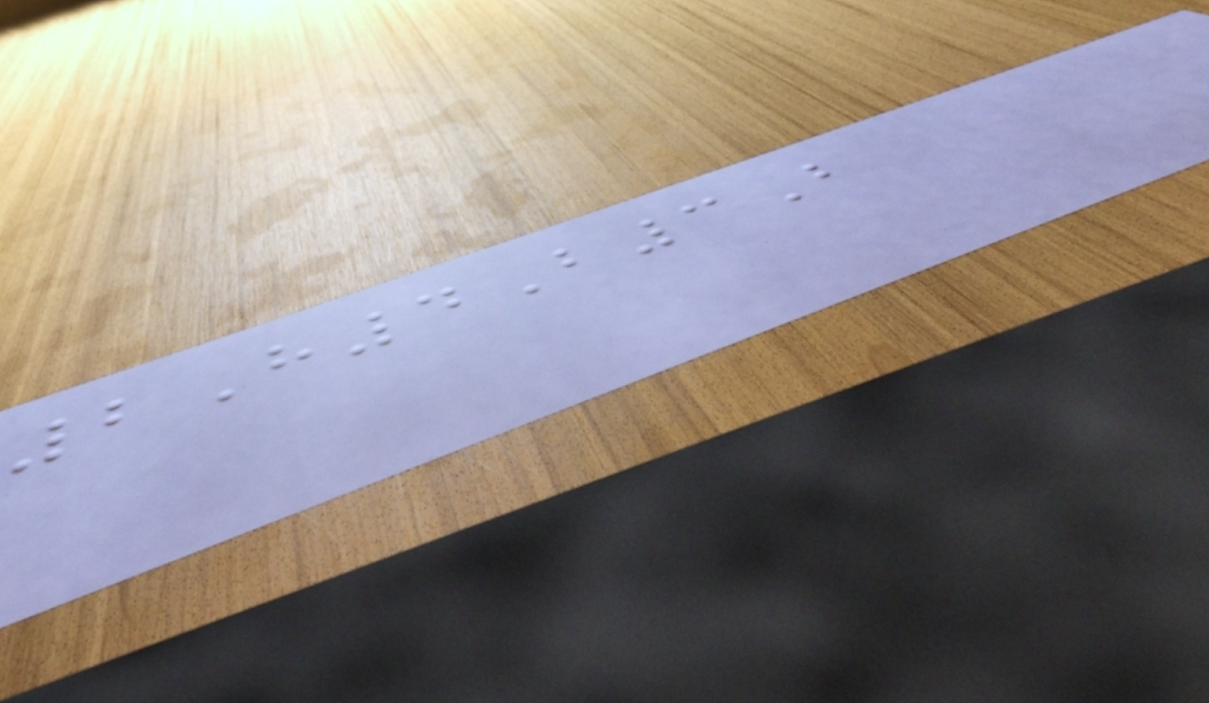2H4B3B
